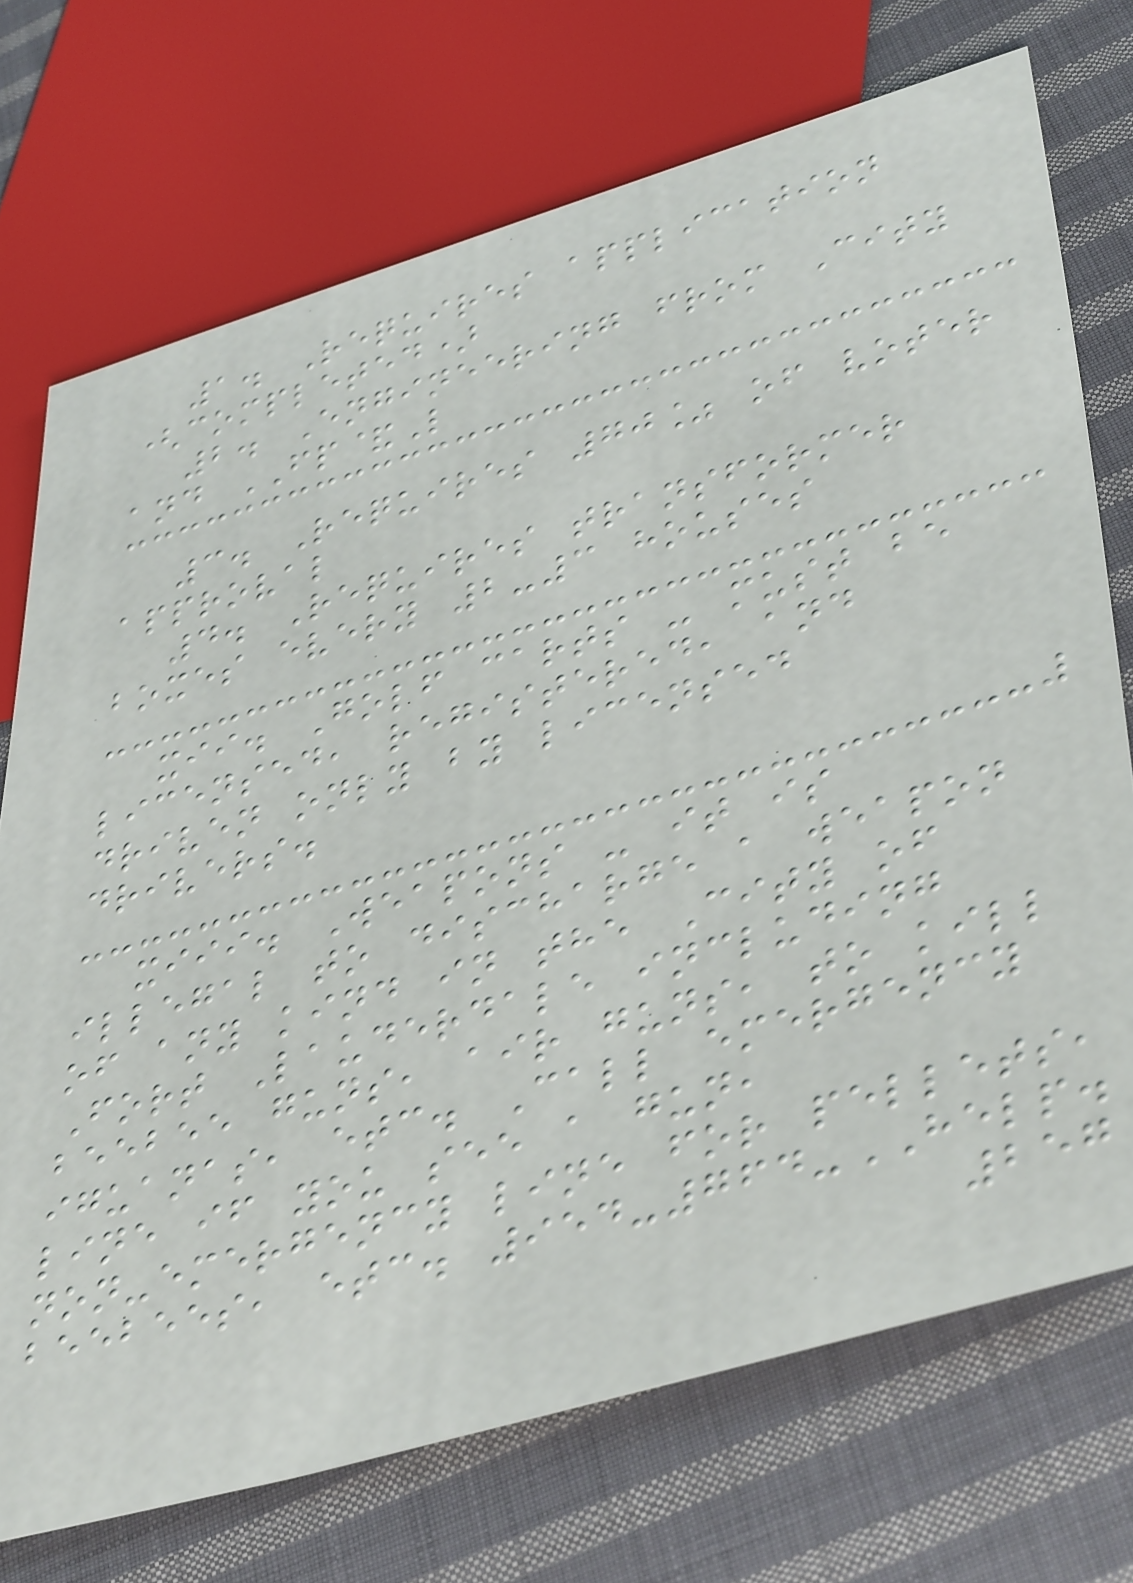1. Requires application
(completed)
2. Engineering from City
and FP&L
3. Requires 70% of voter
approval
4. Requires transformer
boxes every 2-3 houses
xii. Golf carts - must be
licensed, registered, and
driven only by licensed
drivers.
xiii. Weapons - it is
illegal to discharge a weapon
of any kind in the City of
Fort Lauderdale including
beebee guns, air guns, to kill
iguanas, etc. Call emergency
line if you see a gun,
non-emergency line for pellets,
beebees, etc. 954-764-HELP.
257
